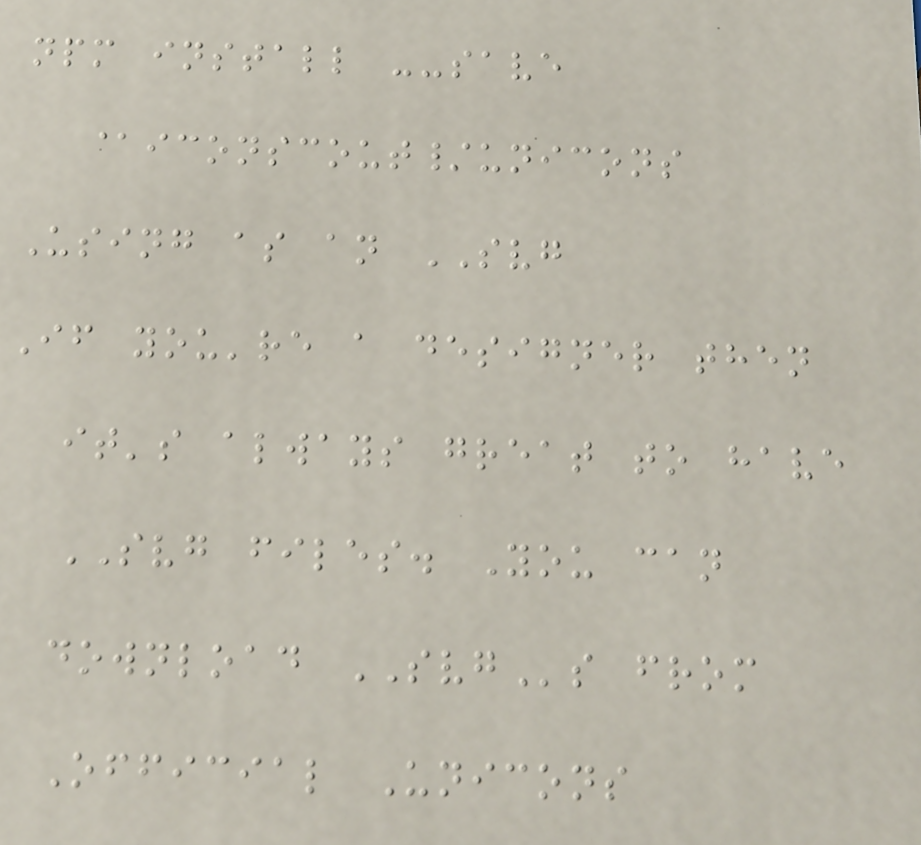npm install --save
@iconscout/unicons
Using as an SVG
If you're a designer then
it's always great to have
SVG files. You can
download SVGs from
Official Unicons
